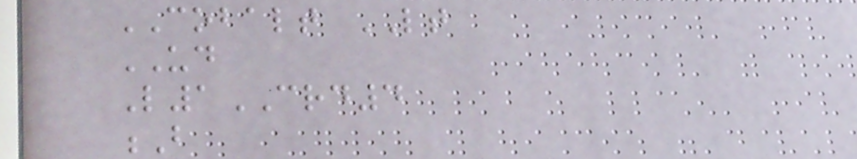COBALT LT
UD
L1CRD4
B
